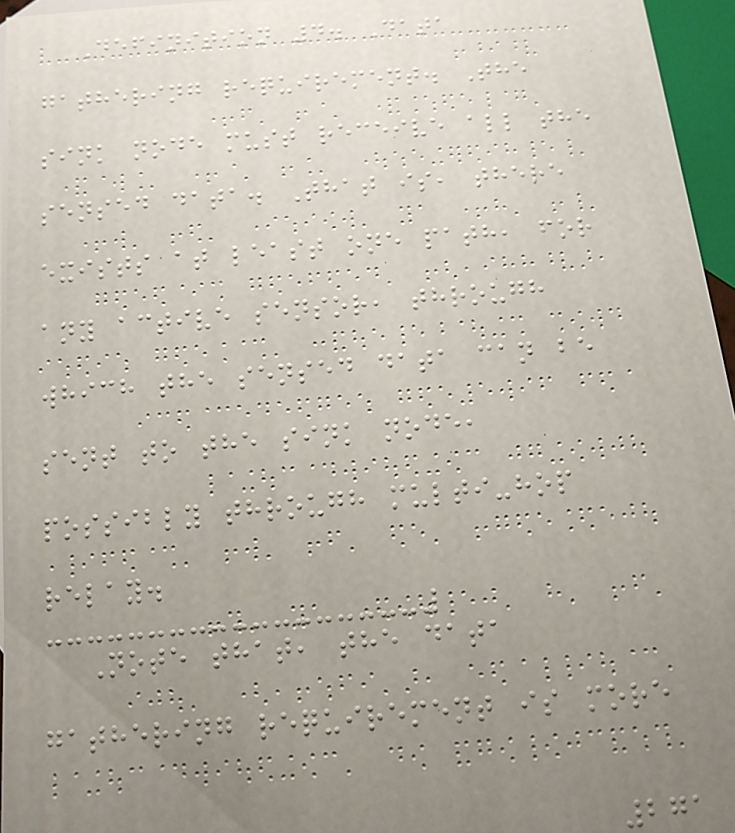Definition 4. Data
gathering requirement. The
sink node must receive all the
sensed data. That is, there
exists at least one path, for
any active sensor, through
which the sensed data can be
sent to the sink node,
possibly through multi-hop
relay.
Note that, the data
gathering requirement is more
271
